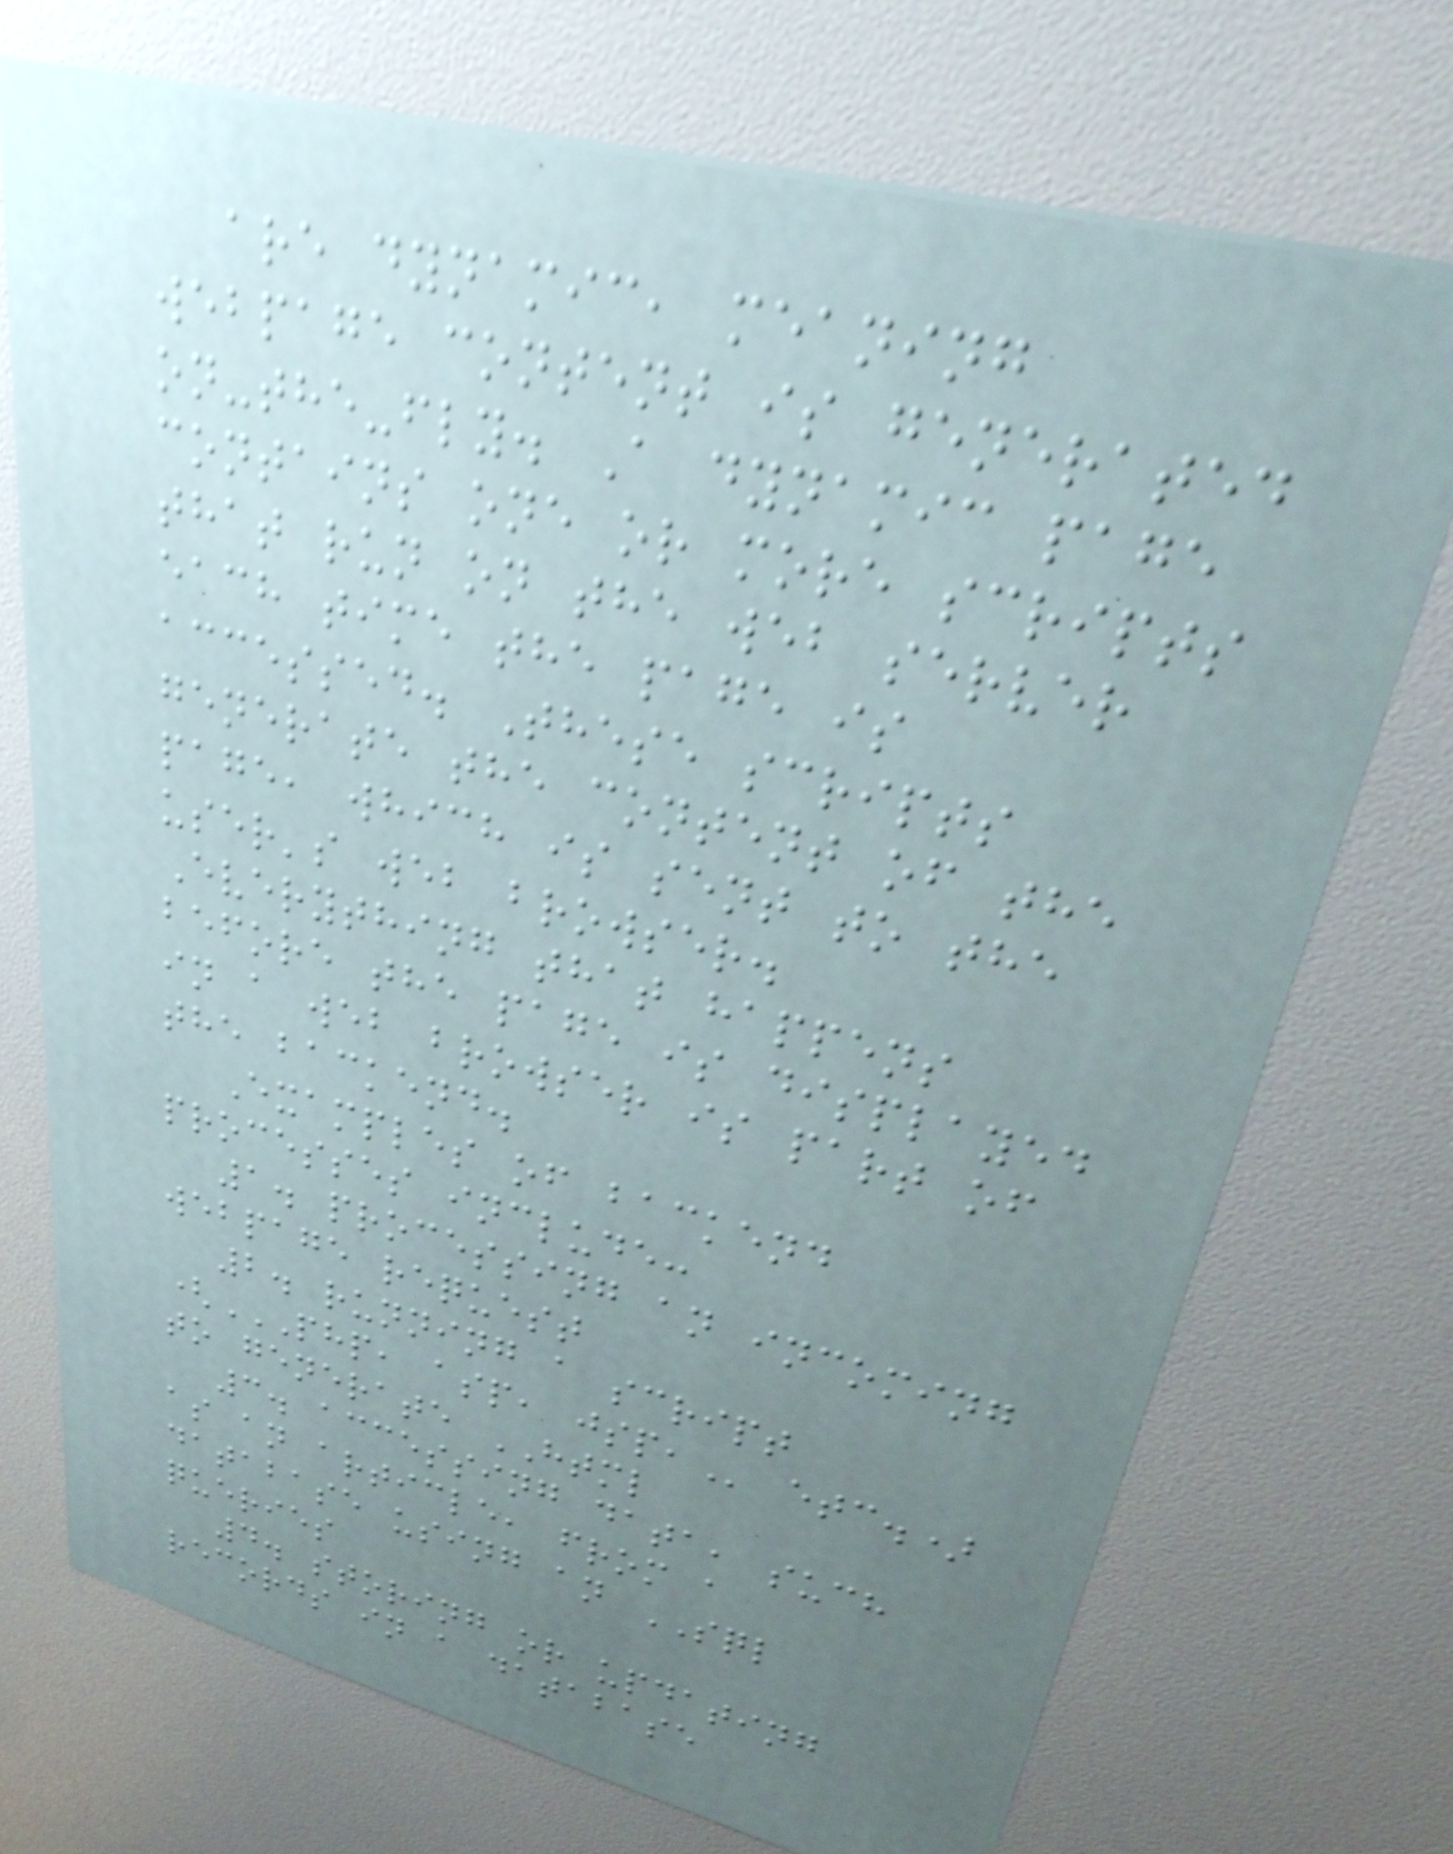are dynamic, meaning
webpage content is generated
on-the-fly. A dynamic page
contains one or more scripts
that run on the web server
each time the page is
accessed. These scripts
generate the content of the
page, which is sent to the
user's web browser.
Everything that happens
before the page is displayed
in a web browser is part of
the backend.
Examples of backend
processes include:
1. processing an incoming
webpage request
2. running a script
(PHP, ASP, JSP, etc.)
to generate HTML
3. accessing data, such
as an article, from a
database using an SQL
queries
4. storing or updating
records in a database
